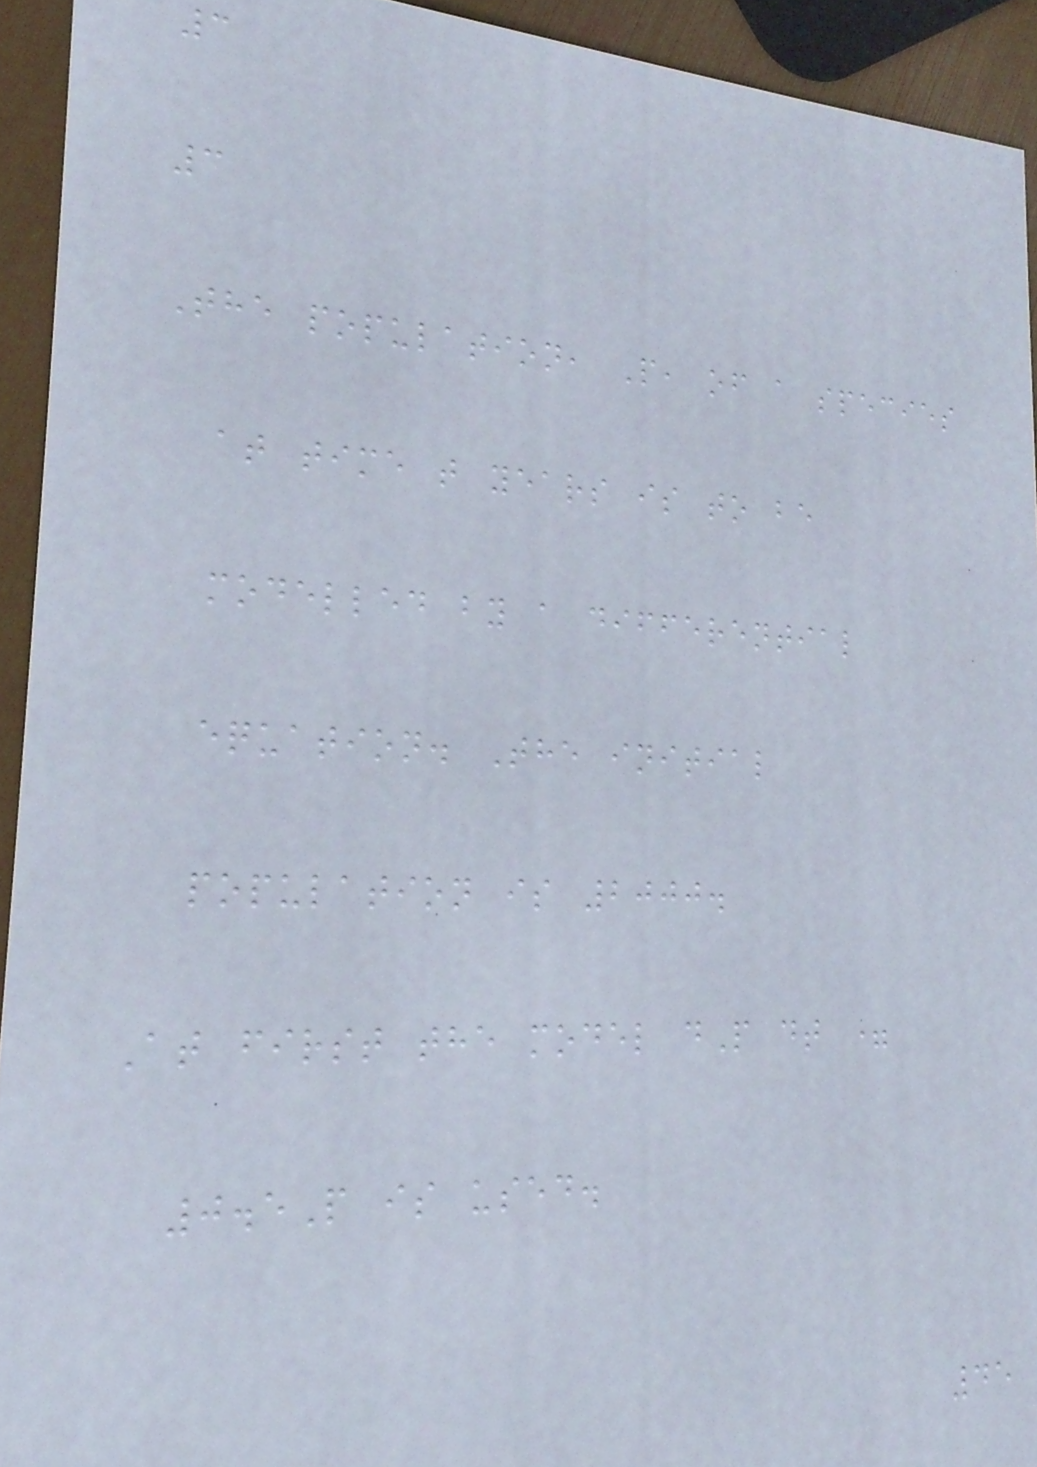3
3
The population, P, of a species
at time t years is to be
modelled by a differential
equation. The initial
population is 2000.
At first the model dP dt =
0.5P is used.
45
